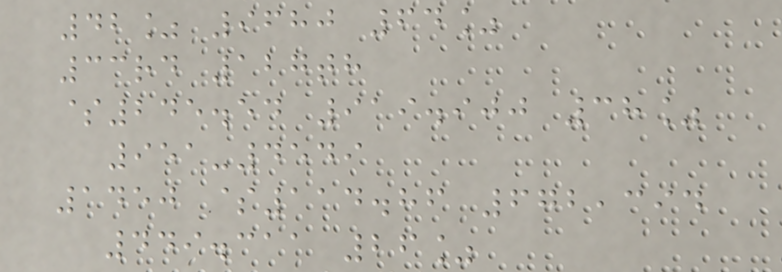42% 9680 64%
33rd 127th
$245.54 919.900 38%
951-4549
1450 $114.86 672,394
449.311 26%
